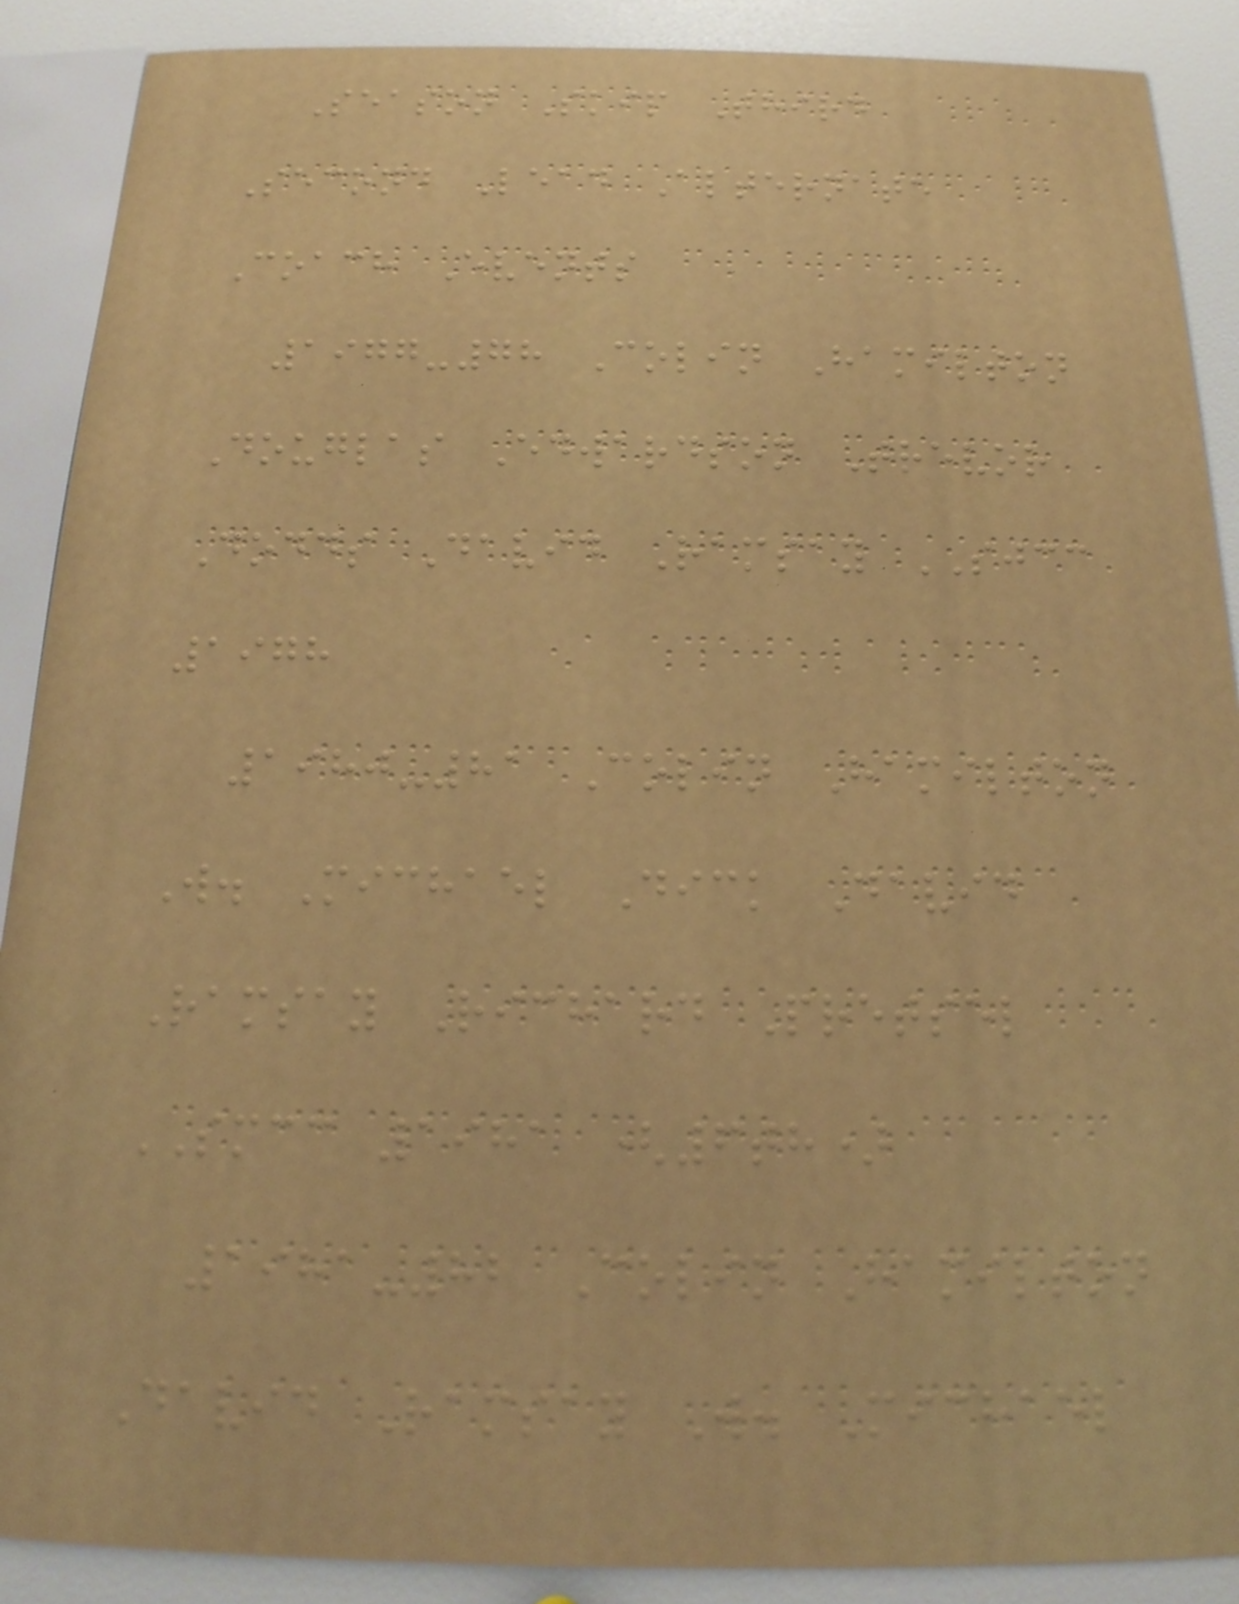Season Skip Third
Second Lead Alternate
Coach Events
1977-78 Colin Hamilton
Douglas Edwardson Trevor
Dodds David Ramsay SJCC
1978
1980-81 Colin Hamilton
W. Michael Dick David
Ramsay Richard Pretsel
SMCC 1981 (6th)
1981-82 Colin Hamilton
David Ramsay W. Michael
